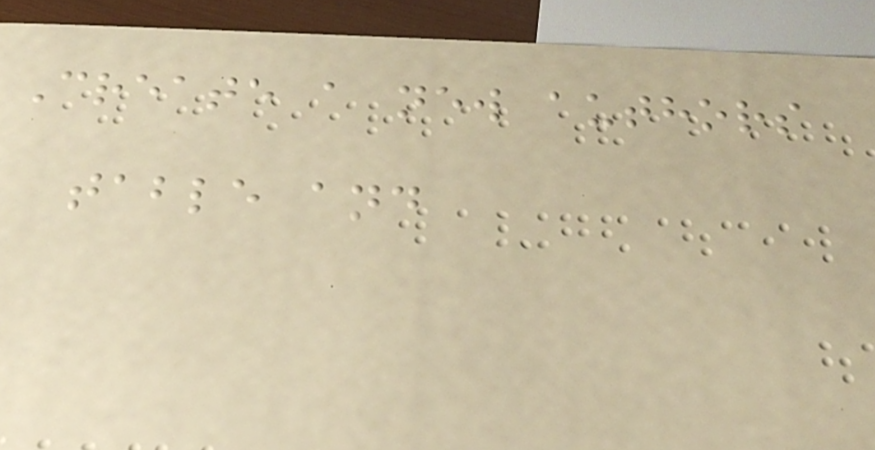Create a new authors
table and
